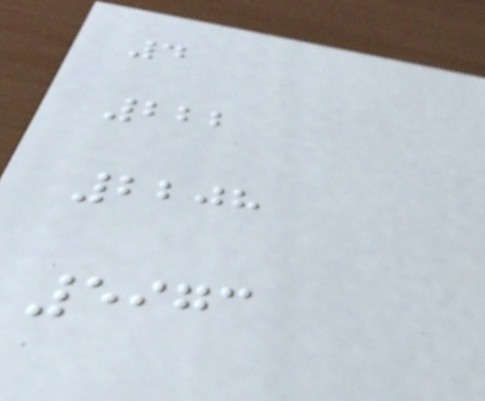4
222
2208
5973
